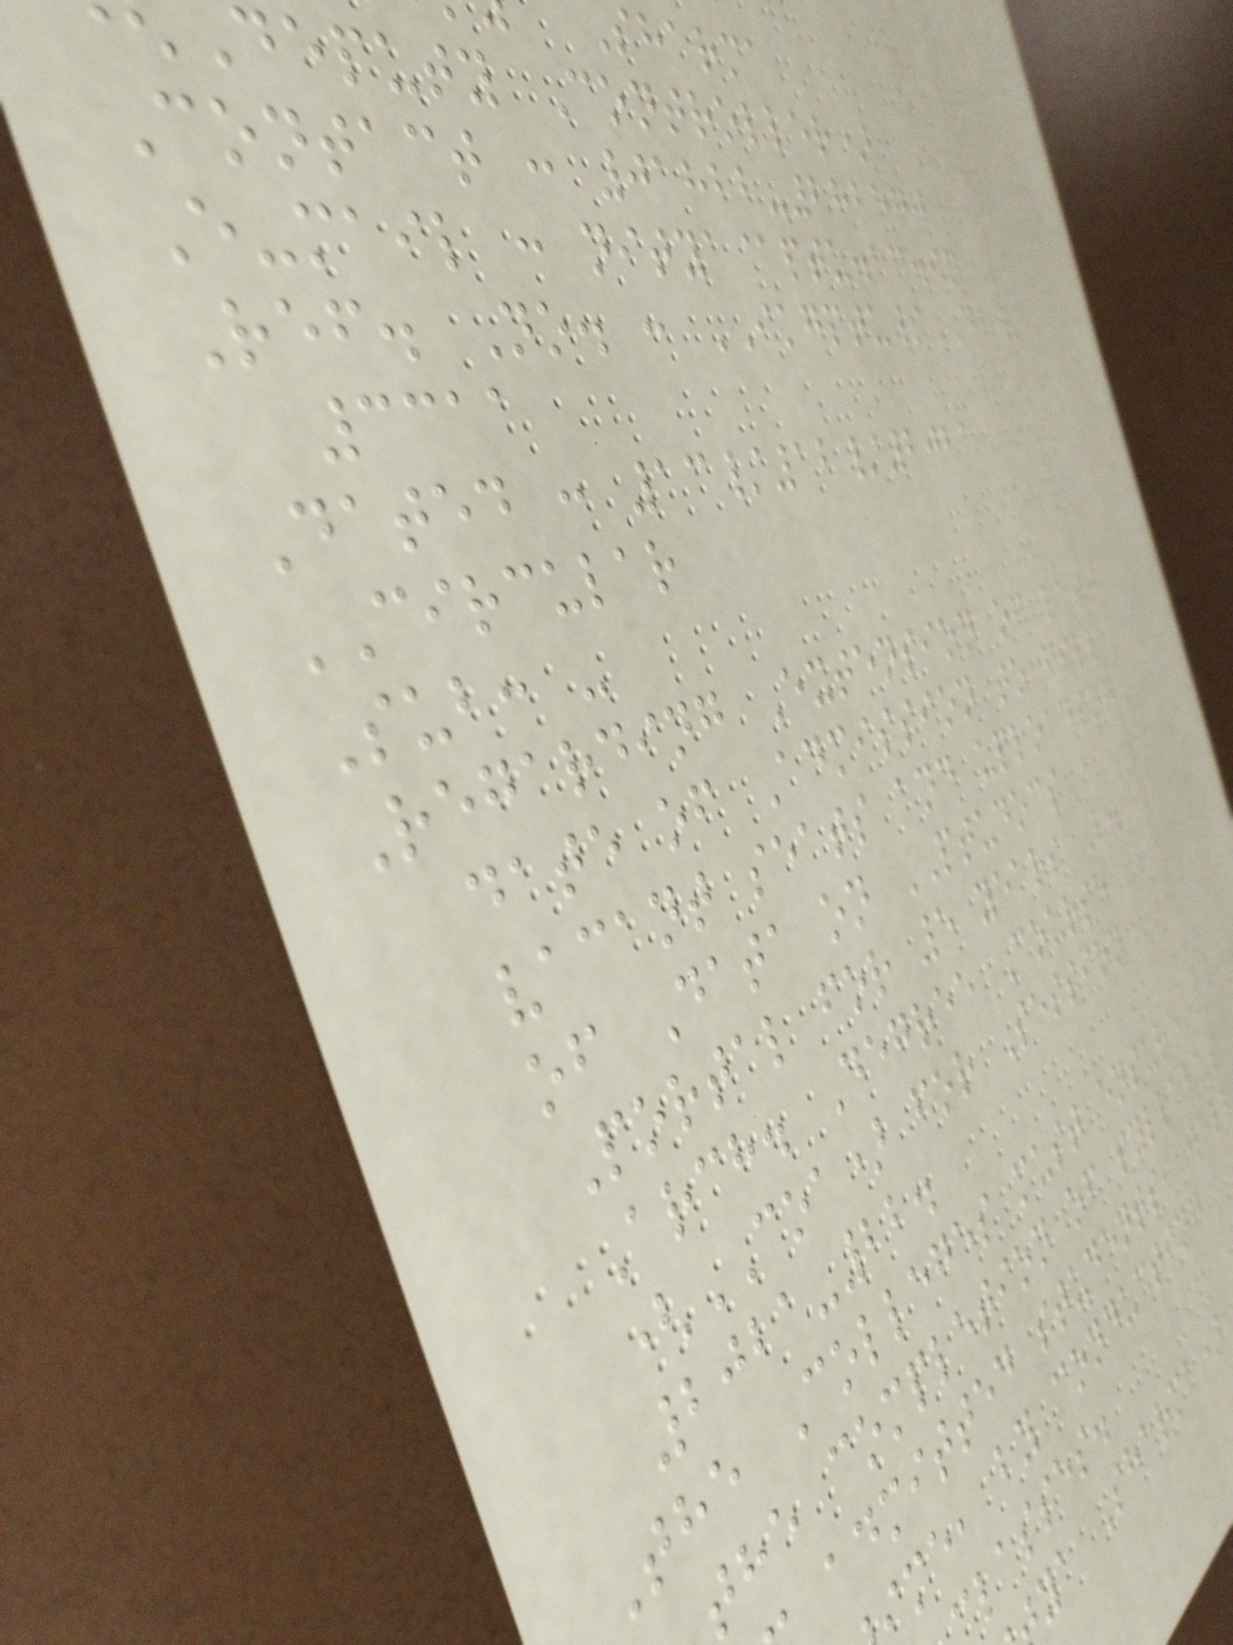sharma
deputy Controller)
Contact : 01822-282570
E-mail : nitya@ptu.ac.in
Ref. No. : IKGPTU/DA/
3311
Dated : 13/12/2021
CIRCULAR
Sub: -
Regarding Extension of last
date of Admission to fill
vacant seats and uploading
of Data on PTUDOCS
Portal for 5 years B.
Arch. Degree Course
(COA) for Session
2021-22.
The Colleges must ensure
the completion of syllabus
admitted students, wel
me, by conducting
lasses.
ya Sharma)
